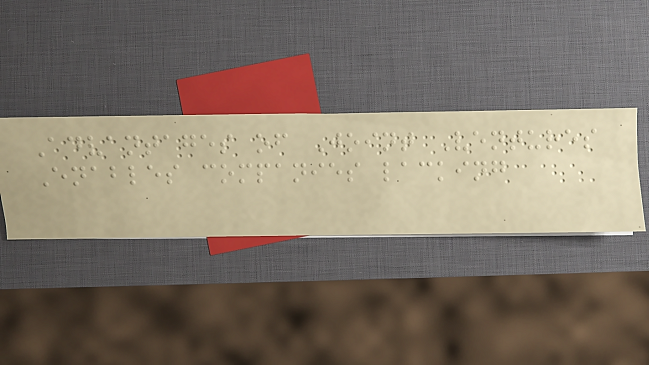Advantages of Joint Ventures
Enables companies lacking
